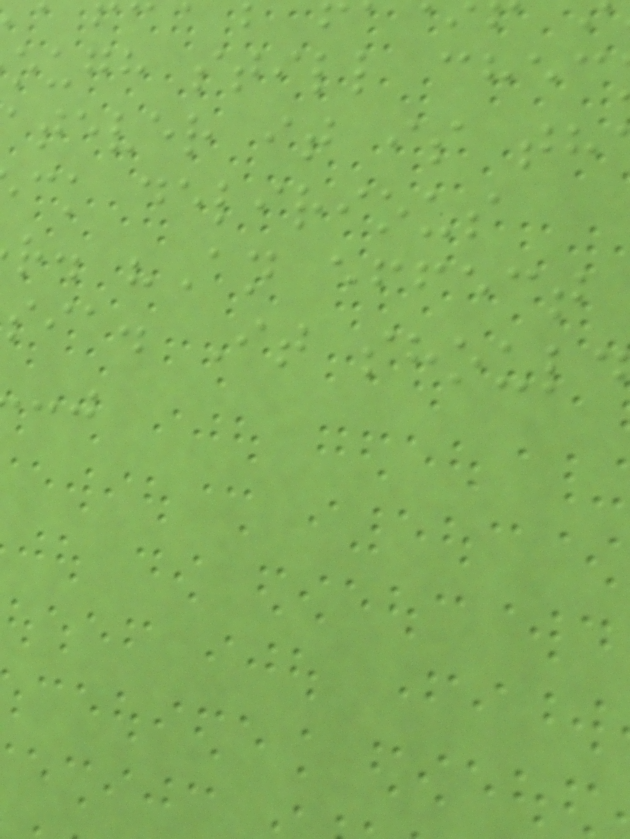ough still chec
atever it is th
ck delirious
r. "An effect
sia. It should
